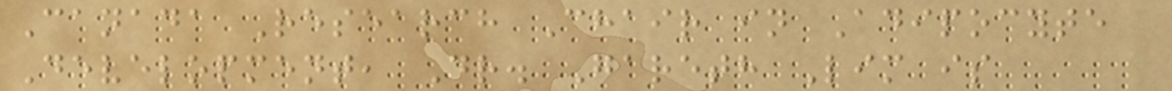Canada Research Chair in Adipocyte
Development, Dr. Gareth Lim is
